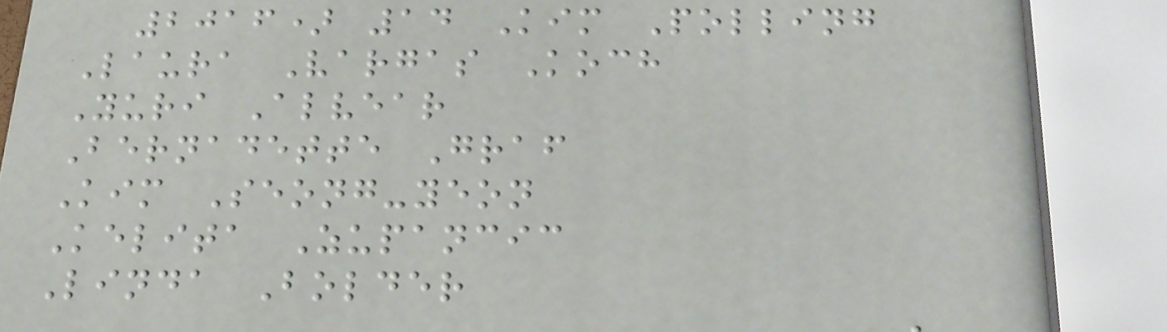2016) 14 Kim Polling
Laura Vargas Koch
Yuri Alvear
Bernadette Graf
Kim Seong-yeon
Kelita Zupancic
Linda Bolder
